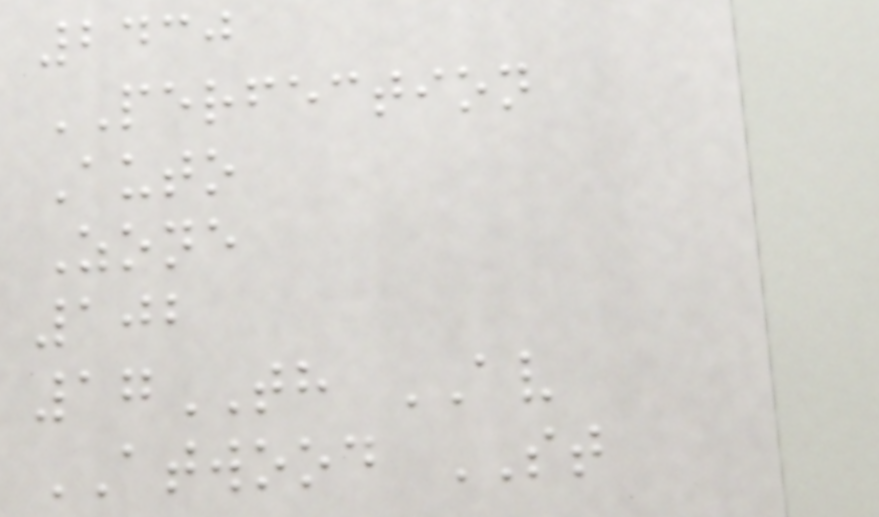2430
PERFECTION
Auto
Zone
102
17TH AV
ATWOOD ST
